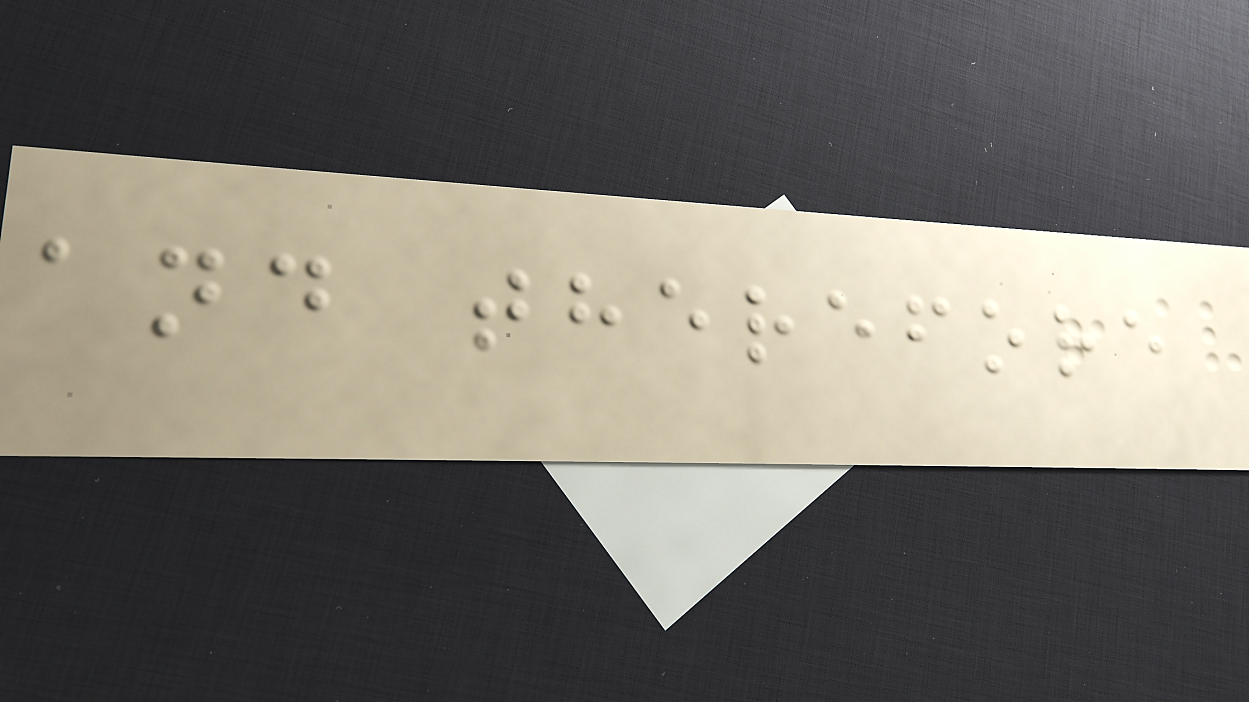and therefore
